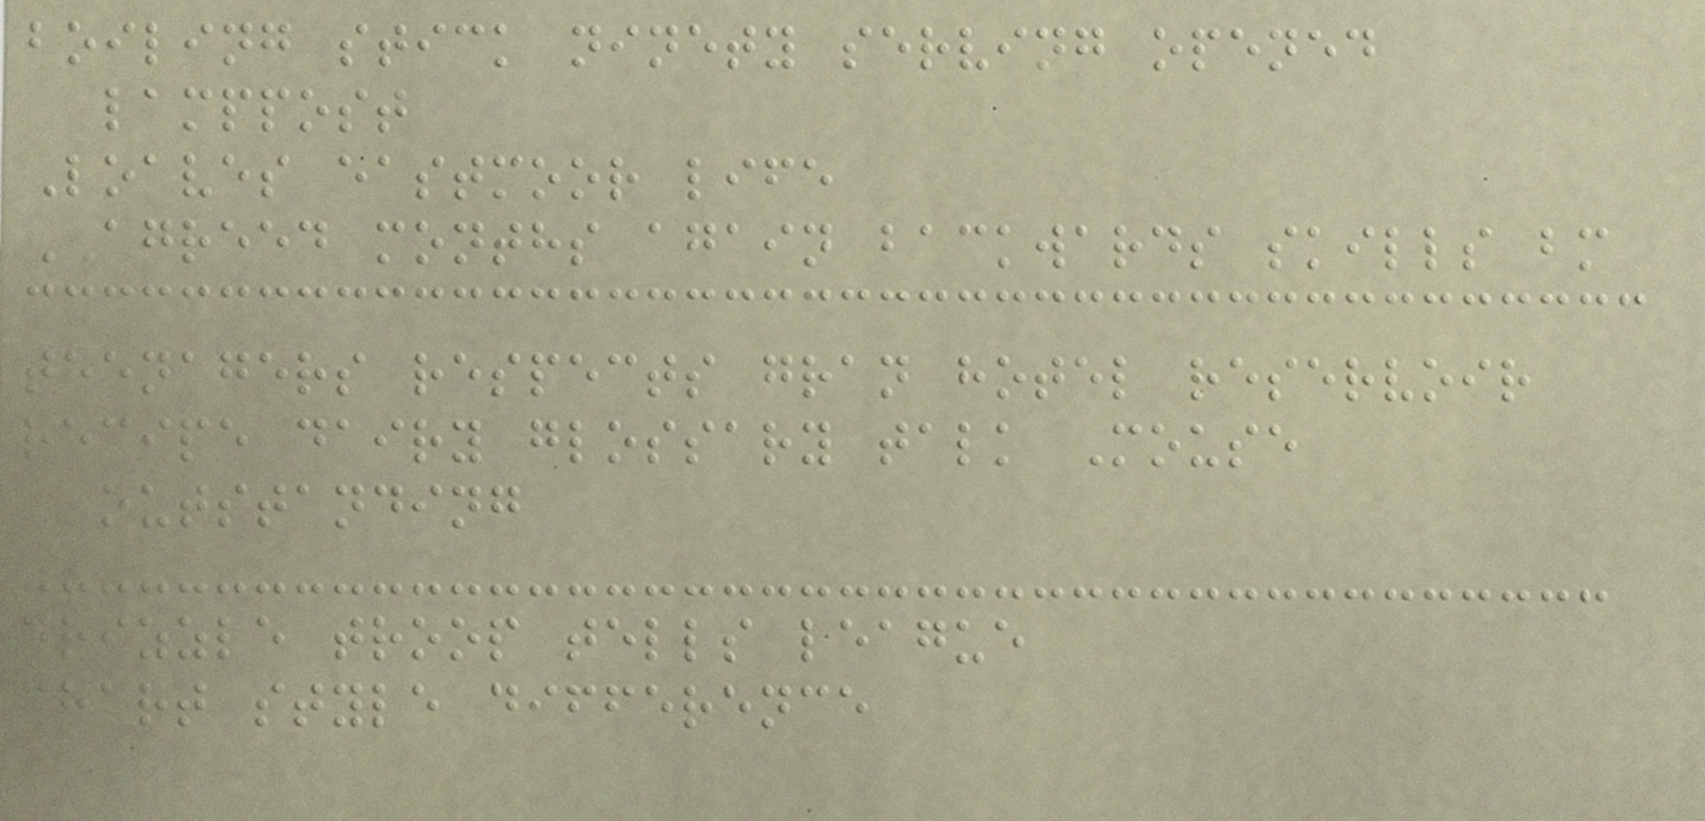boiling stick ninety serving opened
lamppost
Loaves eastmoor life
AGREED months again backwards skills bm
teenagers respects gran hotel reservoir
recipe dairy glossary talk Mouse
outstanding
drizzle troop tells league
chart style difference
